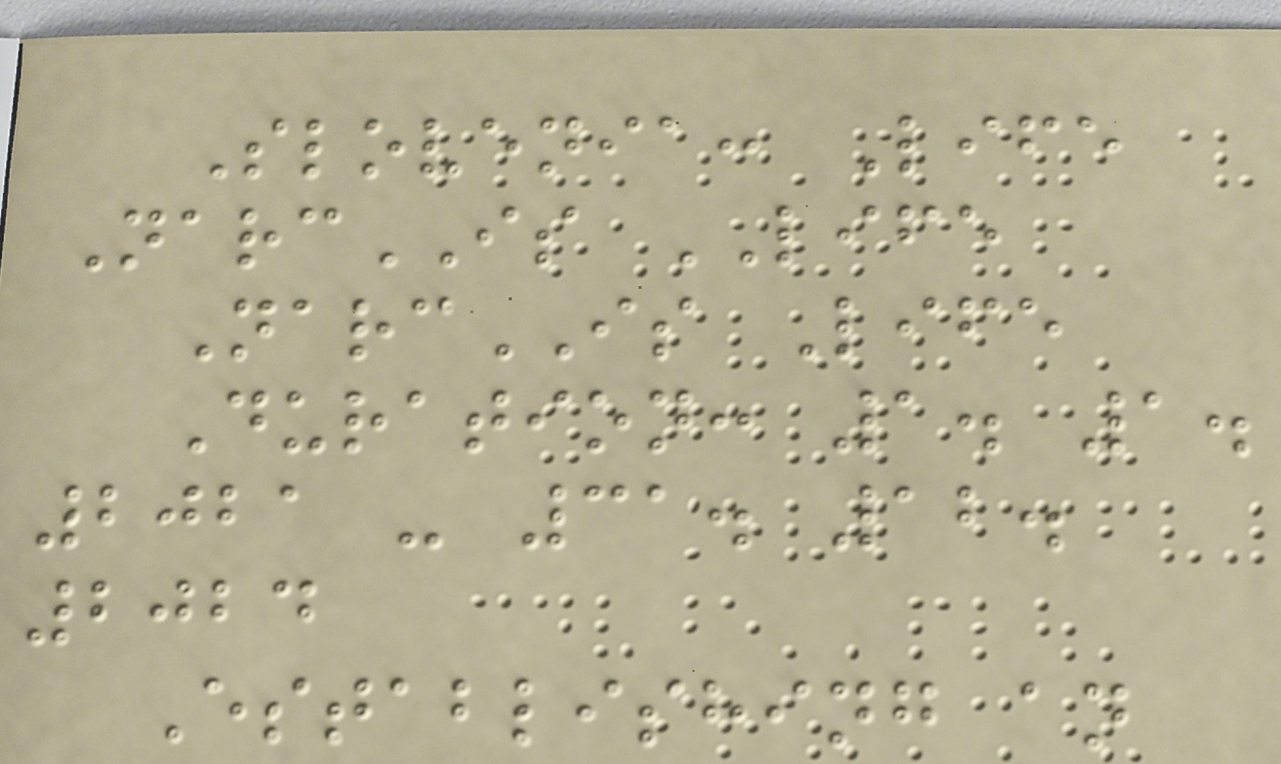Slovenia: Life
NarcIS LIFE
NarcIS Life
Duration: 1. 1.
2021 - 31. 12.
2024
Establishing an
